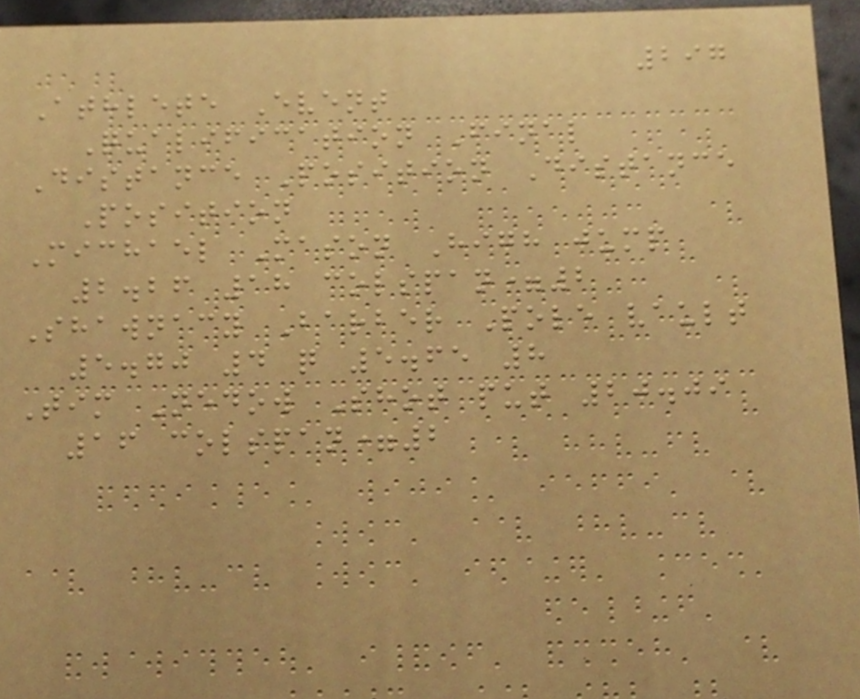297
Athlete Event
Qualification Final
Distance Position Distance
Position
Michael Mason High jump
2.26 18 colspan=2
Shawnacy Barber Pole vault
5.70 4 q 5.65 8
Tim Nedow Shot put 20.09
16 colspan=2
